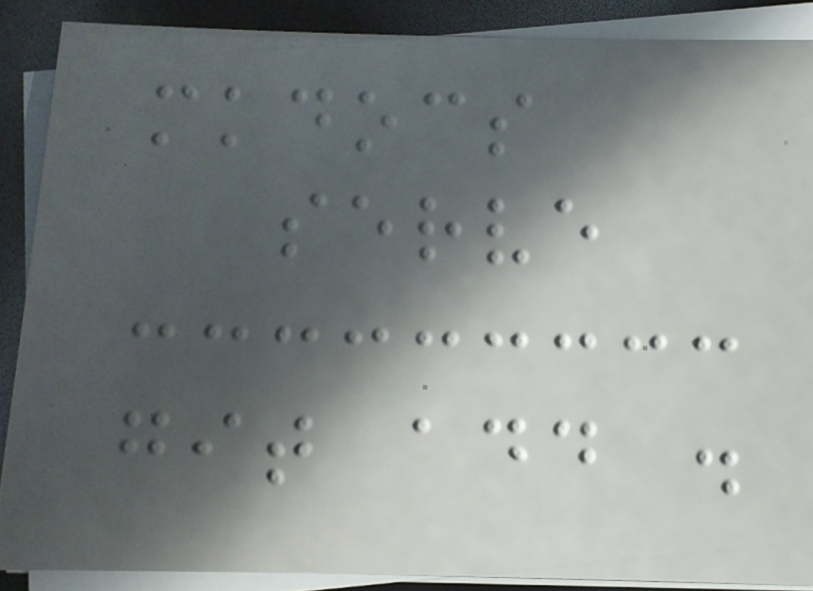mkdocs
serve
git add .
